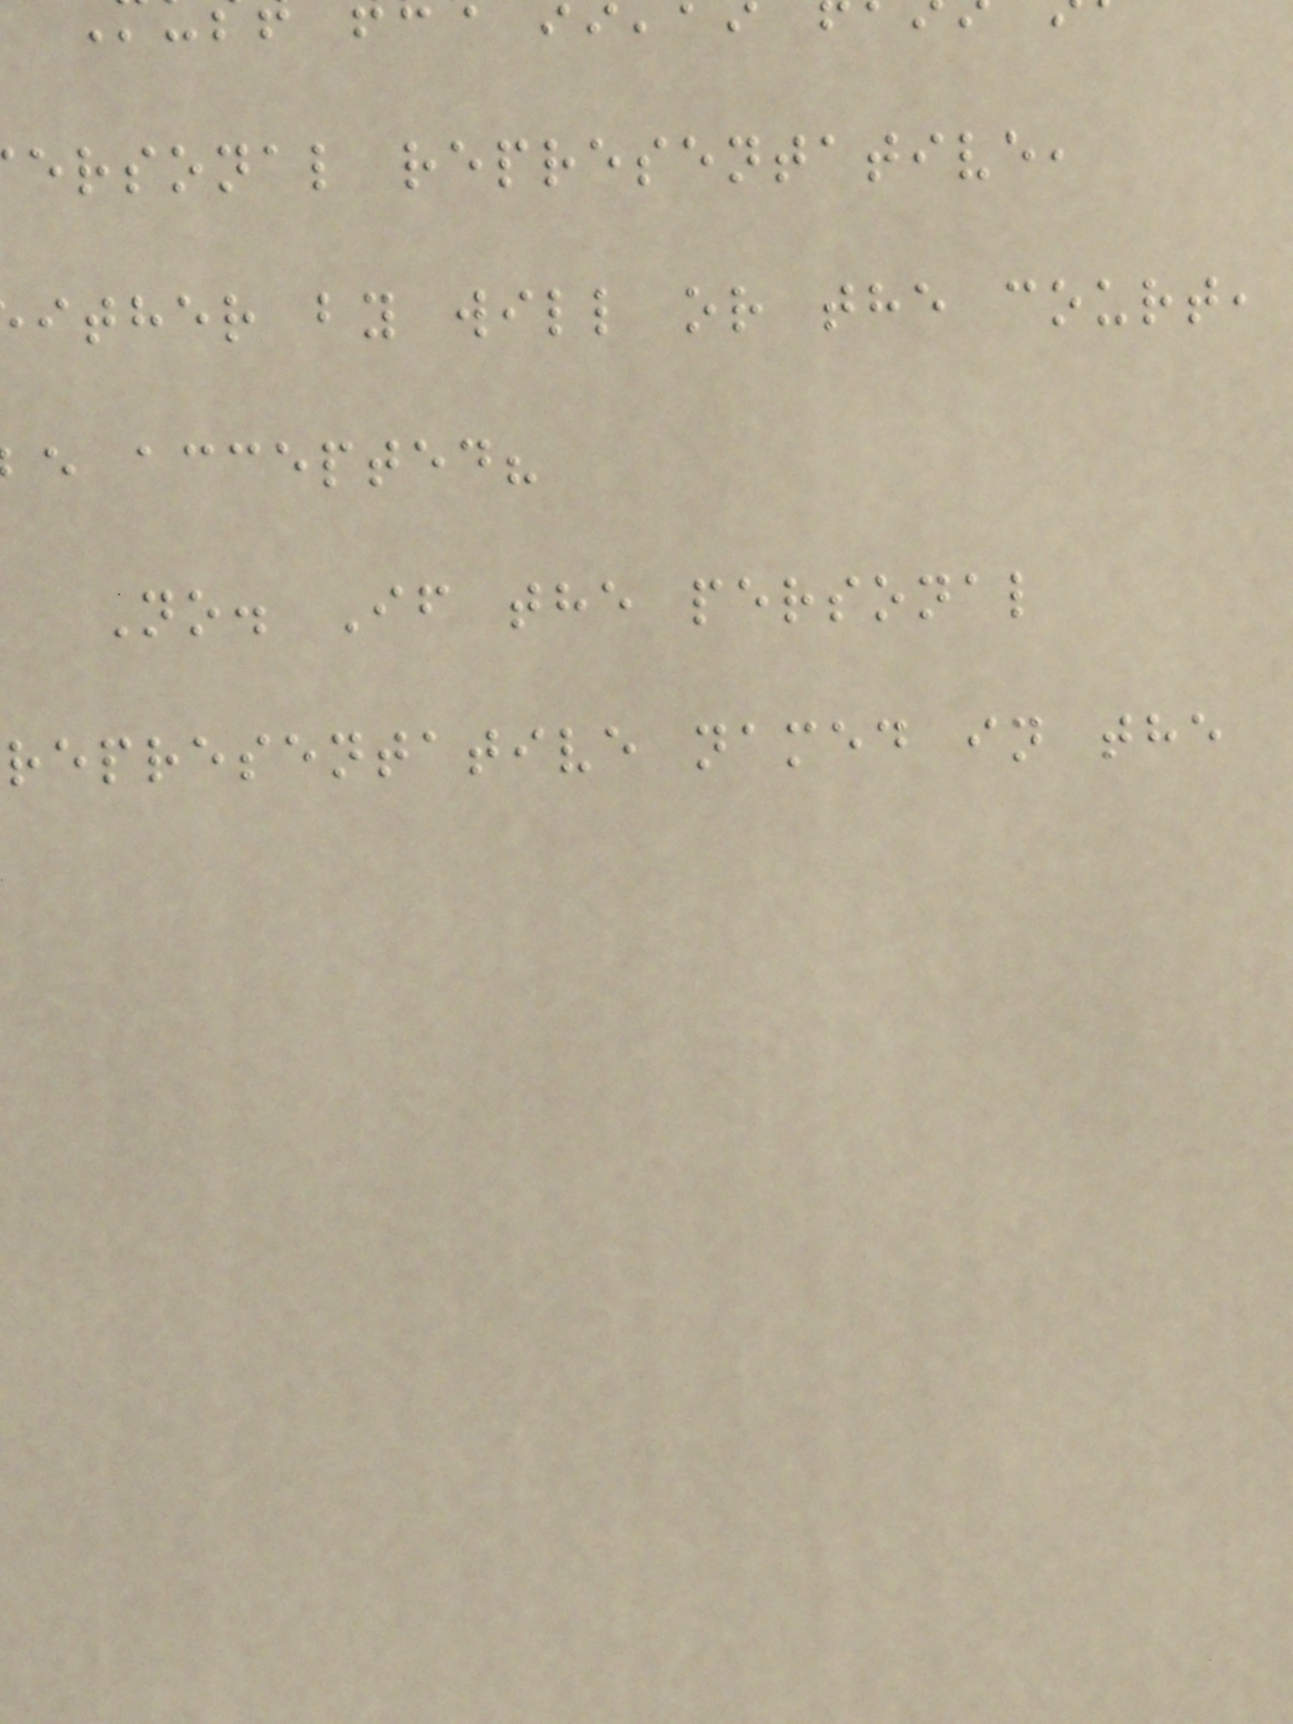ersonal representative,
ither by will or the court,
e accepted?
No. If the personal
representative named in the
